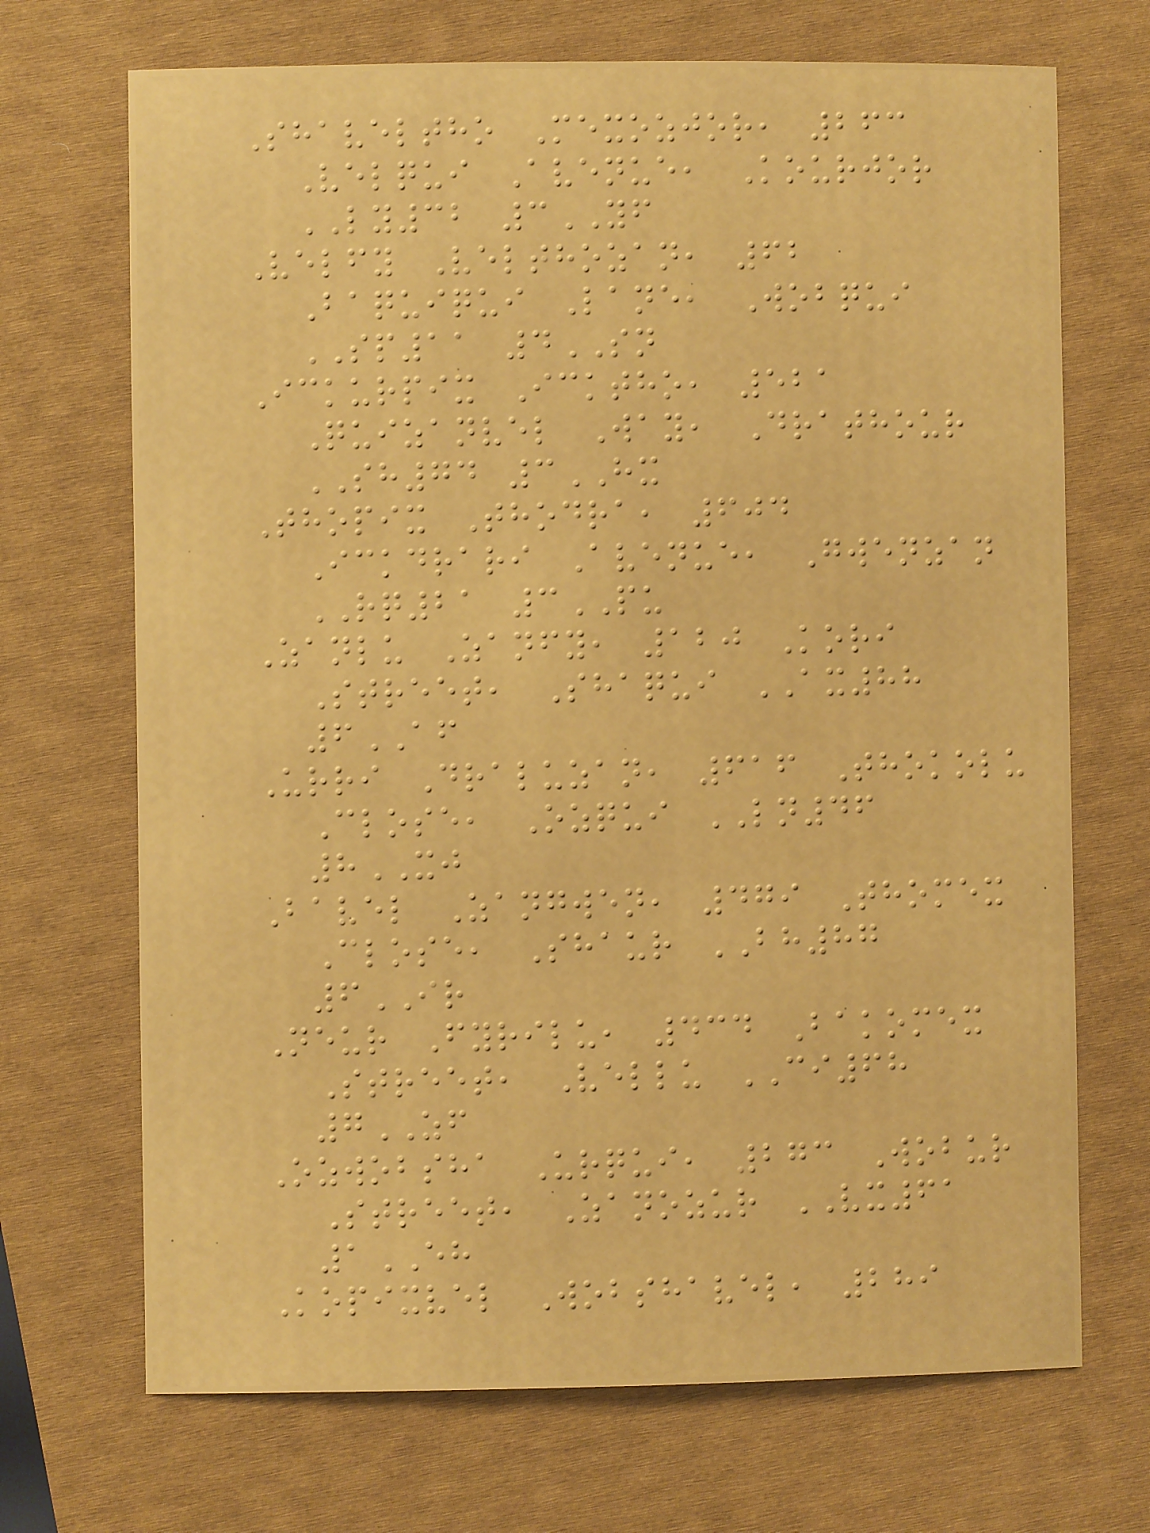Shaveltho Mexozjor, 263
Velqui Avenue, Kourjor
LY32 3YF
Velfy Velthozan, 62
Baquiqui Lane, Wobqui
SP11 4SN
Ickurpix Icktho, 521
Quizanvel Way, Drathour
SH74 3HX
Thopix Thodra, 604
Ickdrari Avenue, Gwenzan
RQ21 3PU
Zanlu Zanfy, 120 Kori
Street, Shaqui AX88
6AF
Urri Draluzan, 616 Thokolu
Close, Ozqui LN46
8XJ
Bavel Zangwen, 479 Thomex
Close, Shaur BH87
6IR
Neur Fyrilu, 434 Bakomex
Street, Vellu CI68
7ZF
Ozwobsha Urqui, 273 Wobur
Street, Zanozur VX61
1EH
Kopixvel Wobshavel, 289
